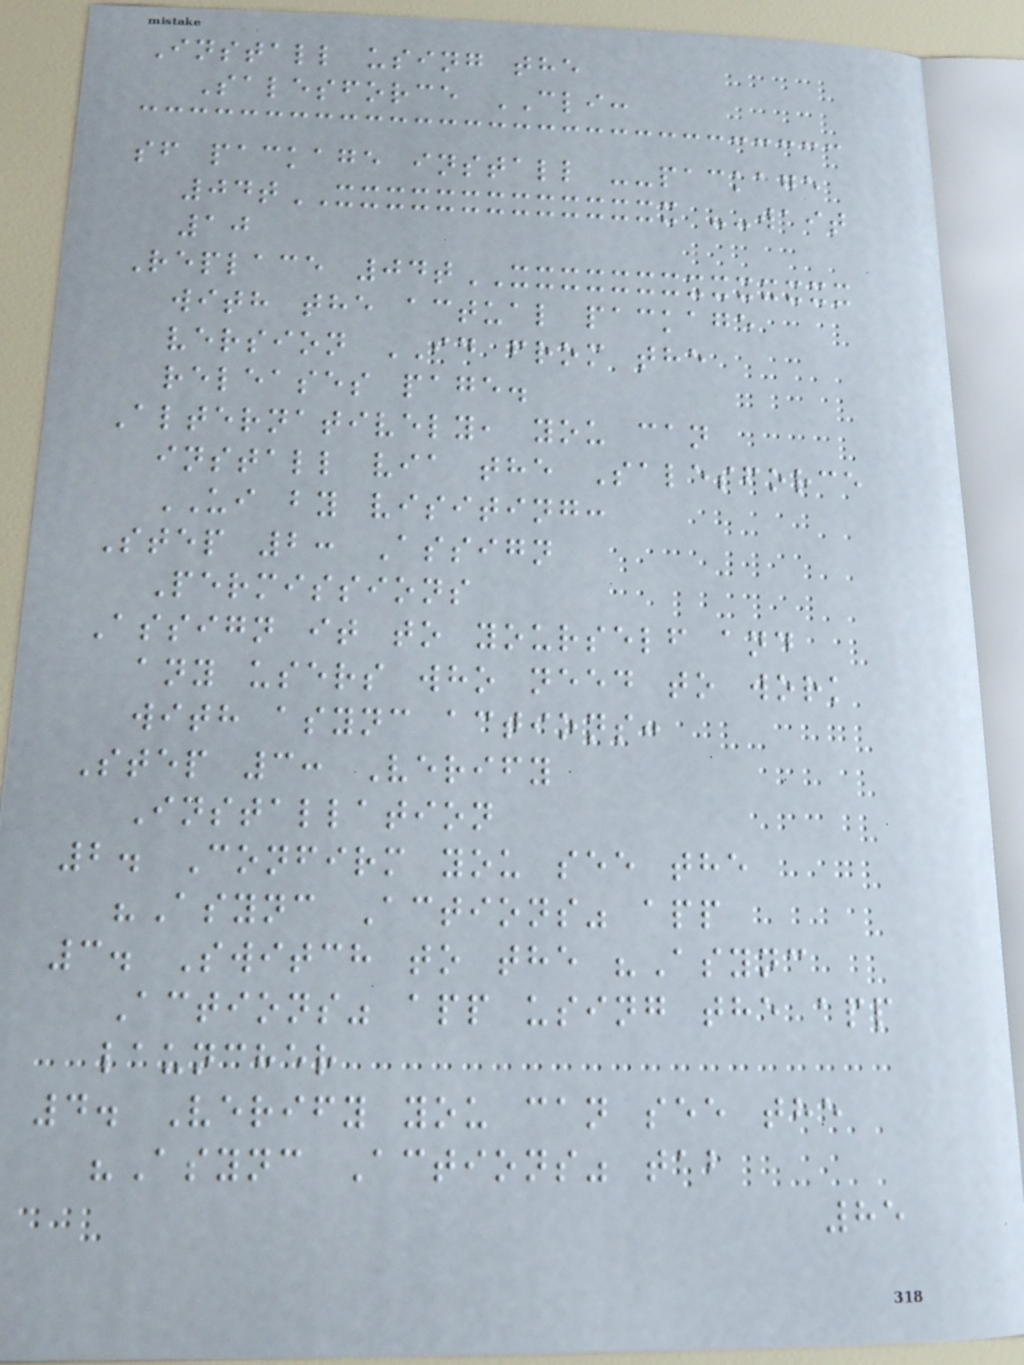Install using the
Salesforce CLI:
sf package install --package
04tXXXXXXXXXXXXXX --wait
10
Replace 04tXXXXXXXXXXXXXX
with the actual package
version ID from the
releases page.
Alternatively, you can
install via the Salesforce
UI by visiting:
Step 2: Assign
Permissions
Assign it to yourself and
any users who need to work
with async actions:
Step 3: Verify
Installation
2. Confirm you see the
"Async Actions" app
3. Switch to the "Async
Actions" app using the app
launcher
4. Verify you can see the
"Async Actions" tab
85
